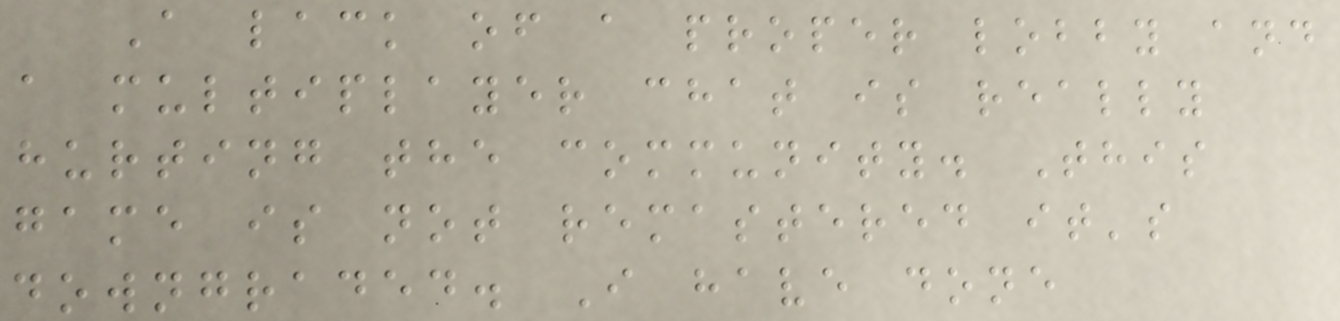A lack of a proper lobby and
a multiplayer chat is really
hurting the community. This
game is not remastered it's
downgraded. I have done
